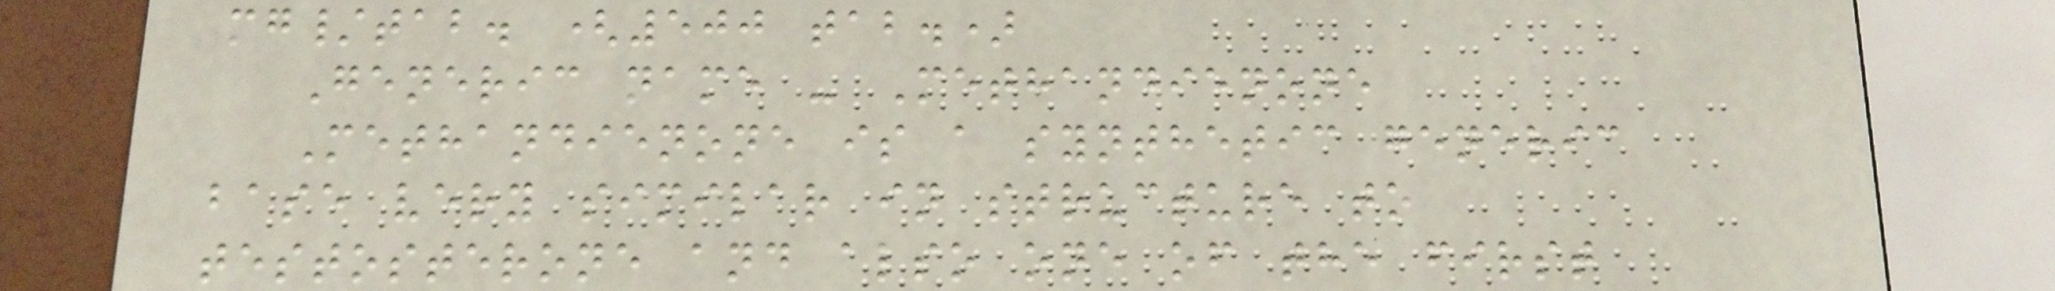mg/tab. (500 tab.)
Generic name - Methandienone
Methandienone is a synthetic generic
base very similar in structure to
testosterone and also one of the first
